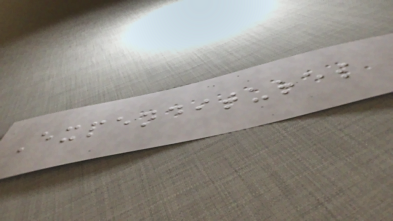Expenditures
